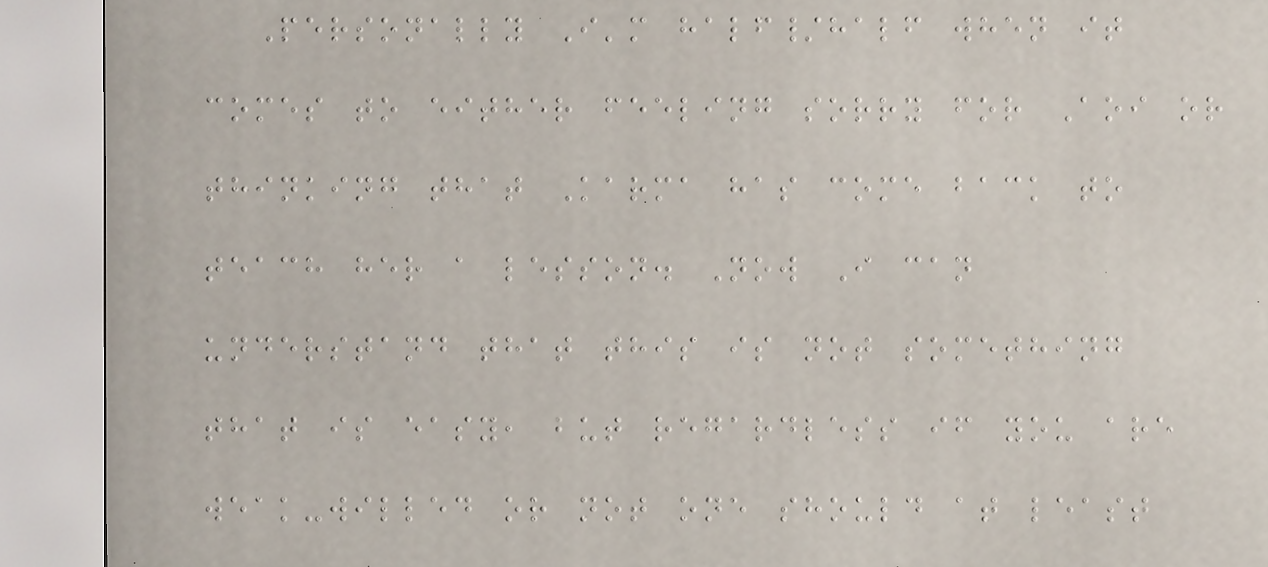Personally I'm half/half when it
comes to either feeling sorry for Aoi or
thinking that Karma has come back to
teach her a lesson. Now I can
understand that this is not something
that is easy, but regardless if you are
weak-willed or not one should at least
